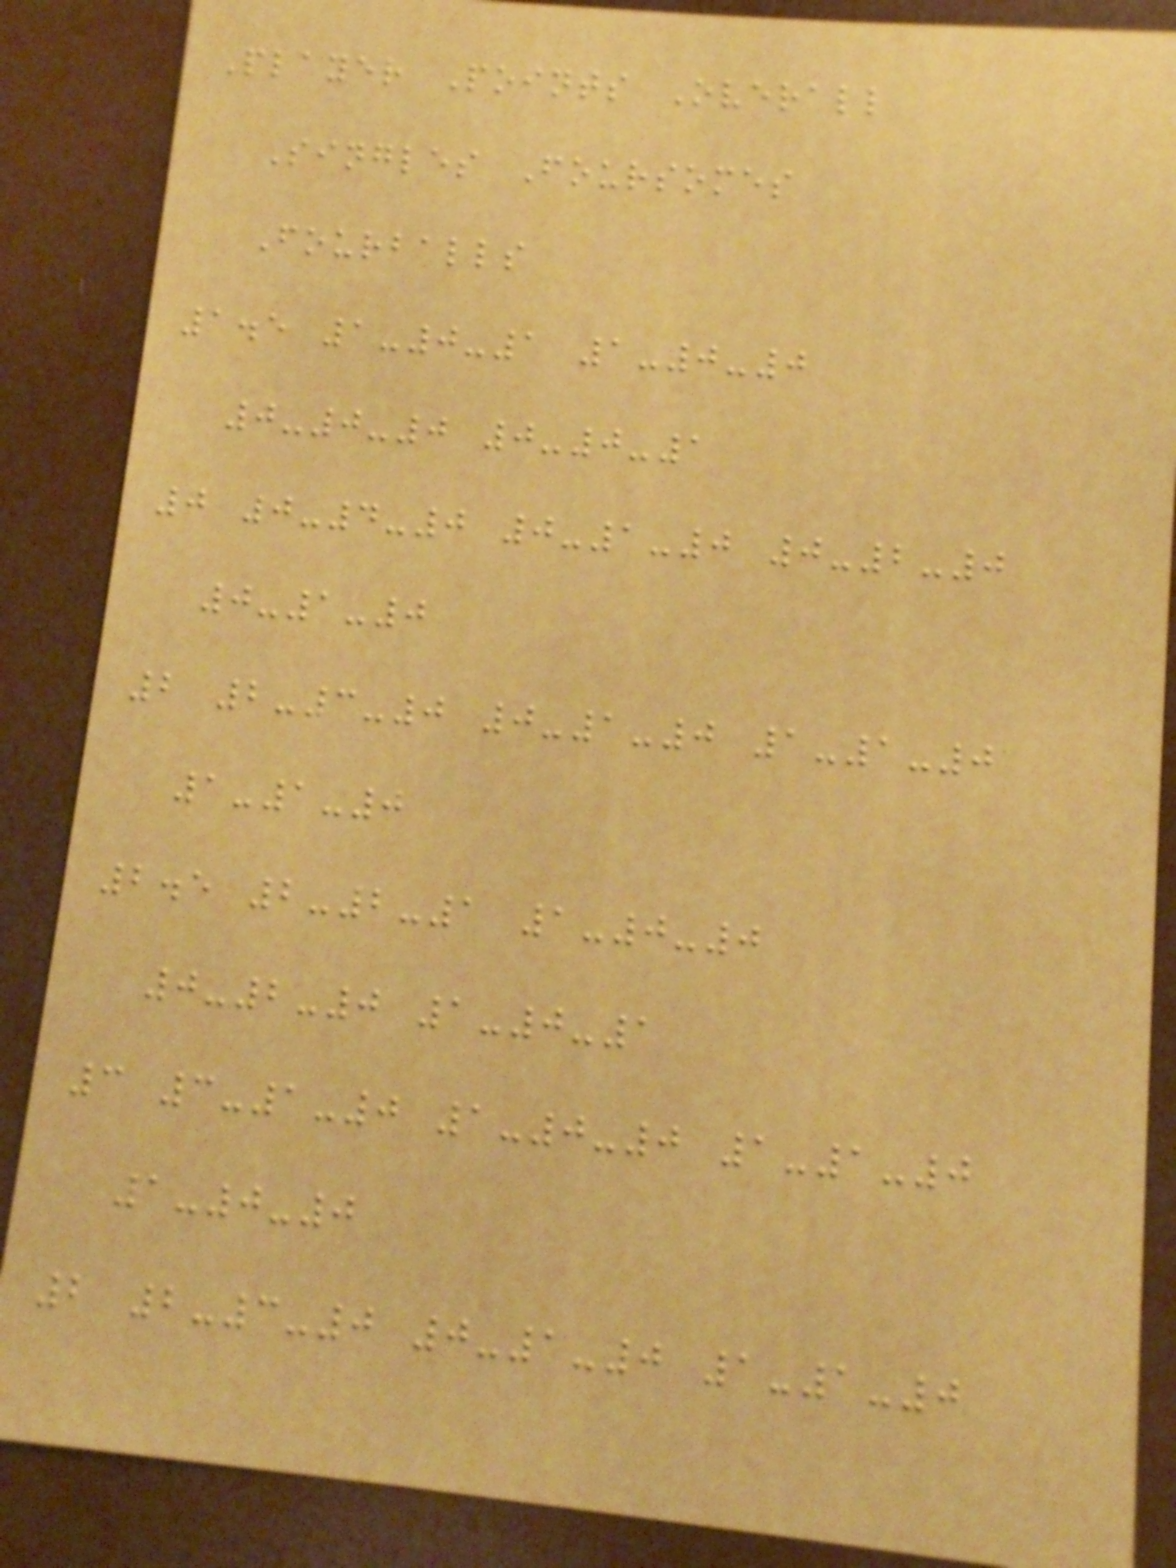Player Points Overall
Singles Foursomes
Fourballs
1.5 1-0-1 1-0-0
0-0-0 0-0-1
0 0-4-0 0-1-0 0-2-0
0-1-0
2 2-3-0 0-1-0 1-1-0
1-1-0
2.5 2-2-1 1-0-0
0-2-0 1-0-1
3 3-1-0 1-0-0 1-1-0
1-0-0
2 2-3-0 0-1-0 1-1-0
